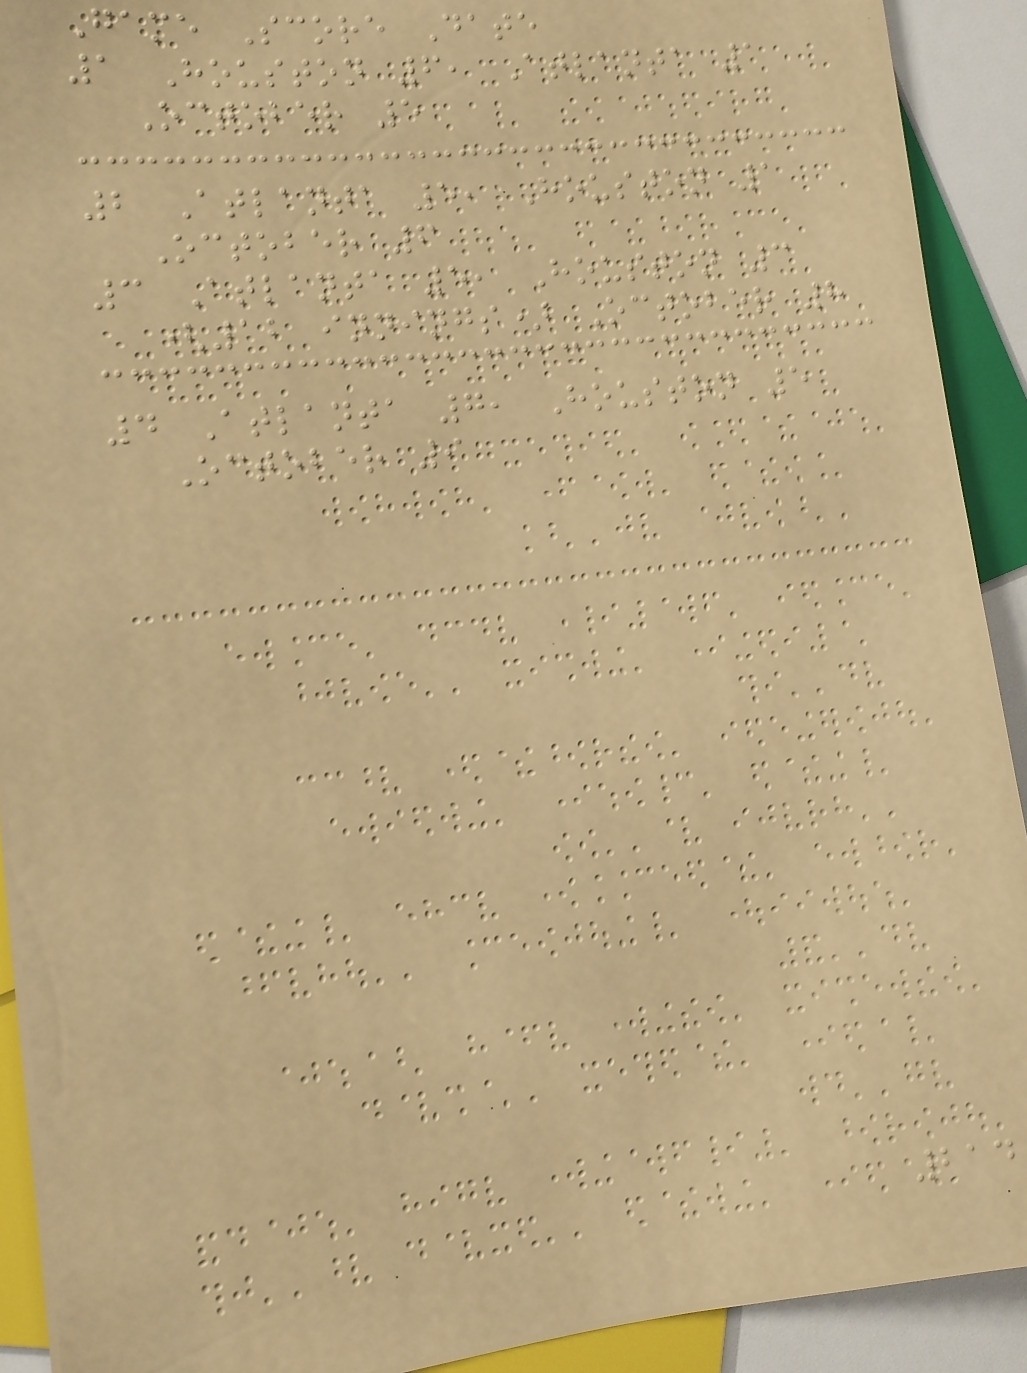Game Score Date
1 Houston 6, Atlanta 1
October 5
2 Atlanta 5, Houston 1
October 6
3 Atlanta 5, Houston 3
(12 innings) October 8
4 Atlanta 7, Houston 5
October 9
214
